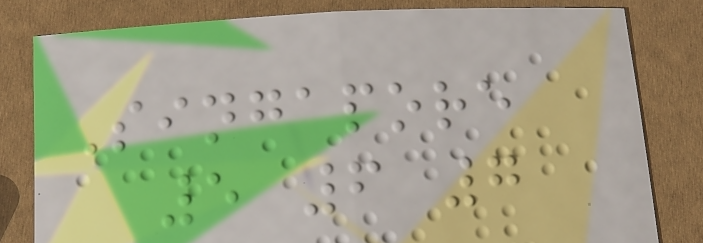Singapore
5 6 7
